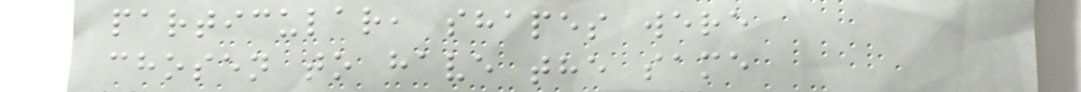particular, shapes were
chosen to have the same
